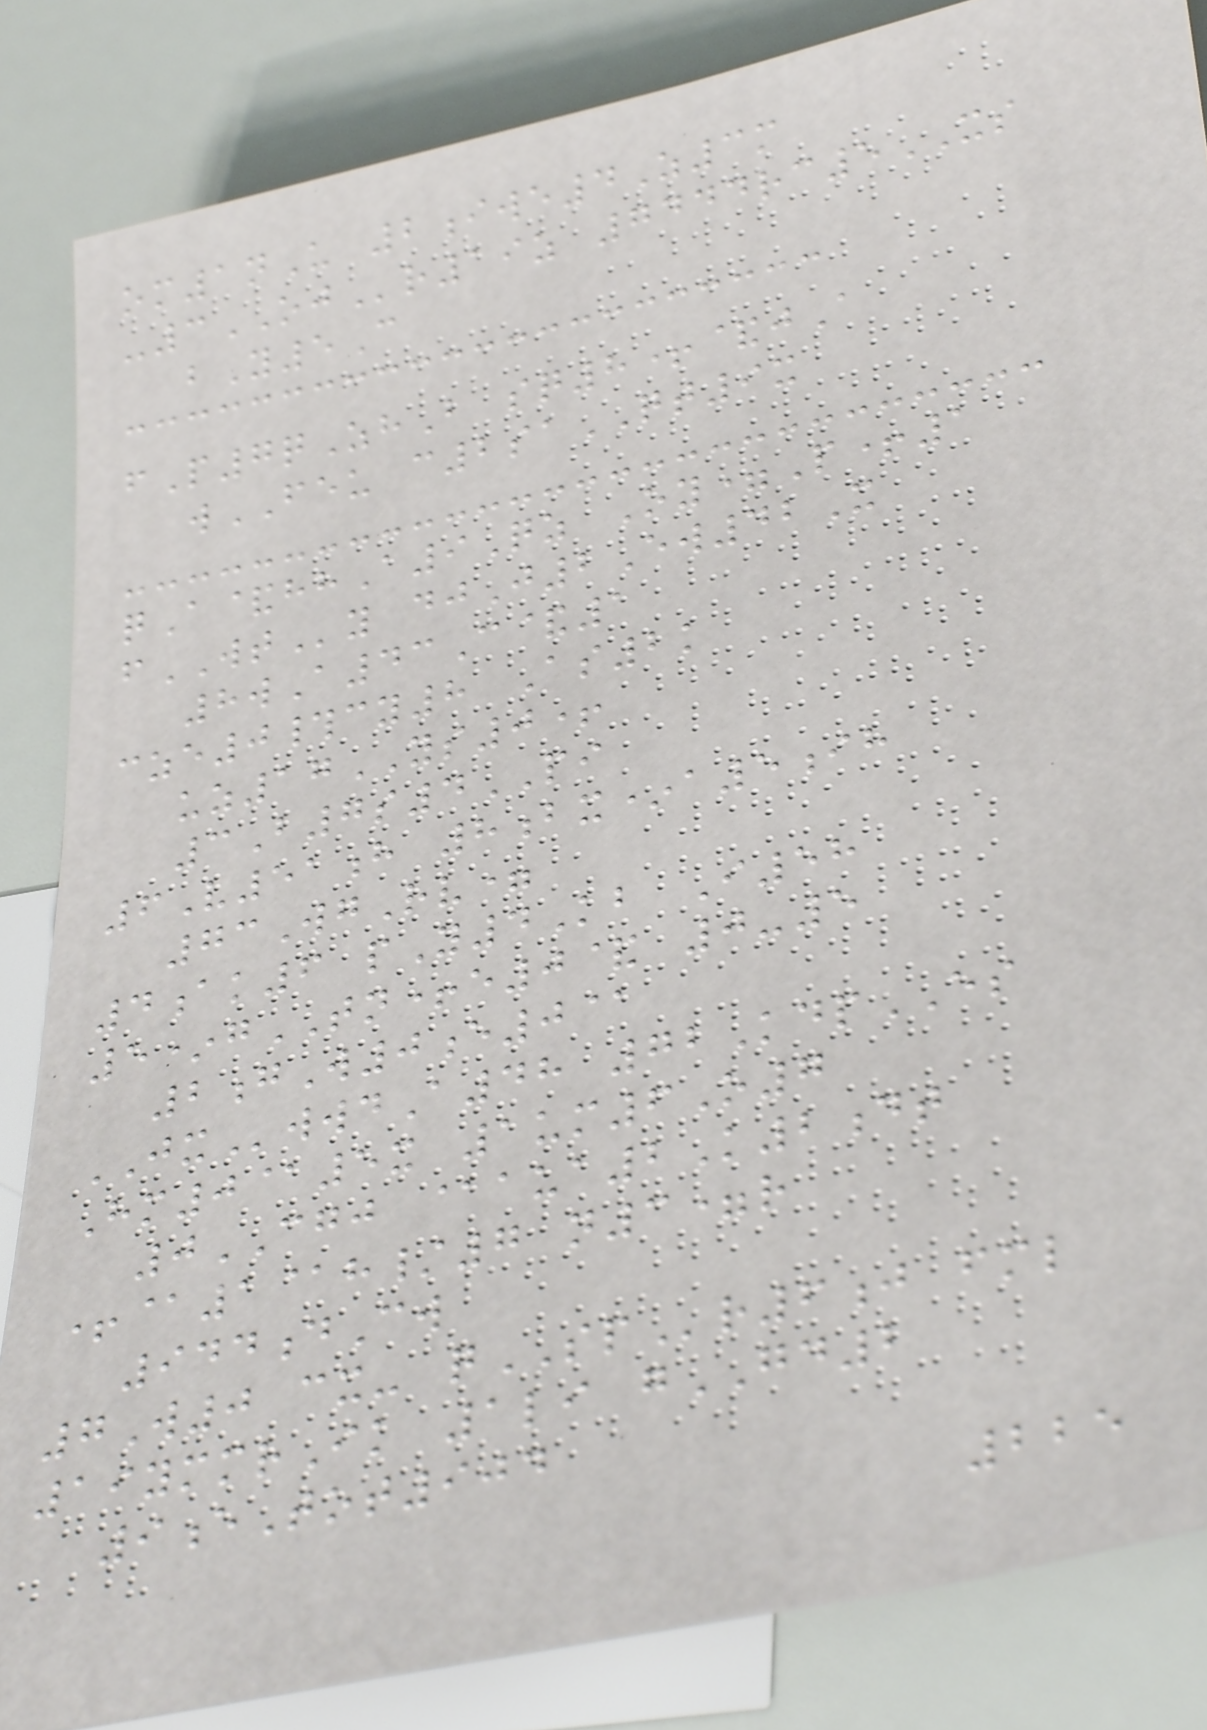om1nU 2iwe4Z3m
-3OJr19z 7444rc5XS
bY5C
fP7qZhB sq8+&jA
wFEU c2saQT9x
qA&hhA9Qz Oy=P+1
fWTy djJ2Ew42X
8wA43C&1
cze0#cy8 As2k
uz17YS0+
3B7s4PI
6V51h 8bx*a5ih
73WgRv=
4ak6 pY4Kb I58
5*gTN+e0& 0-5
2gW0e0@
JXwwdA48 72KdpES
Hm0@5x 1um6O7
0CGJ @aua2K2dt
+@1@h/7 n3=r
944dCw
7W0 cx- qSPr6j fml
19ymmrIk 1li gGD2
9eTot904
225
